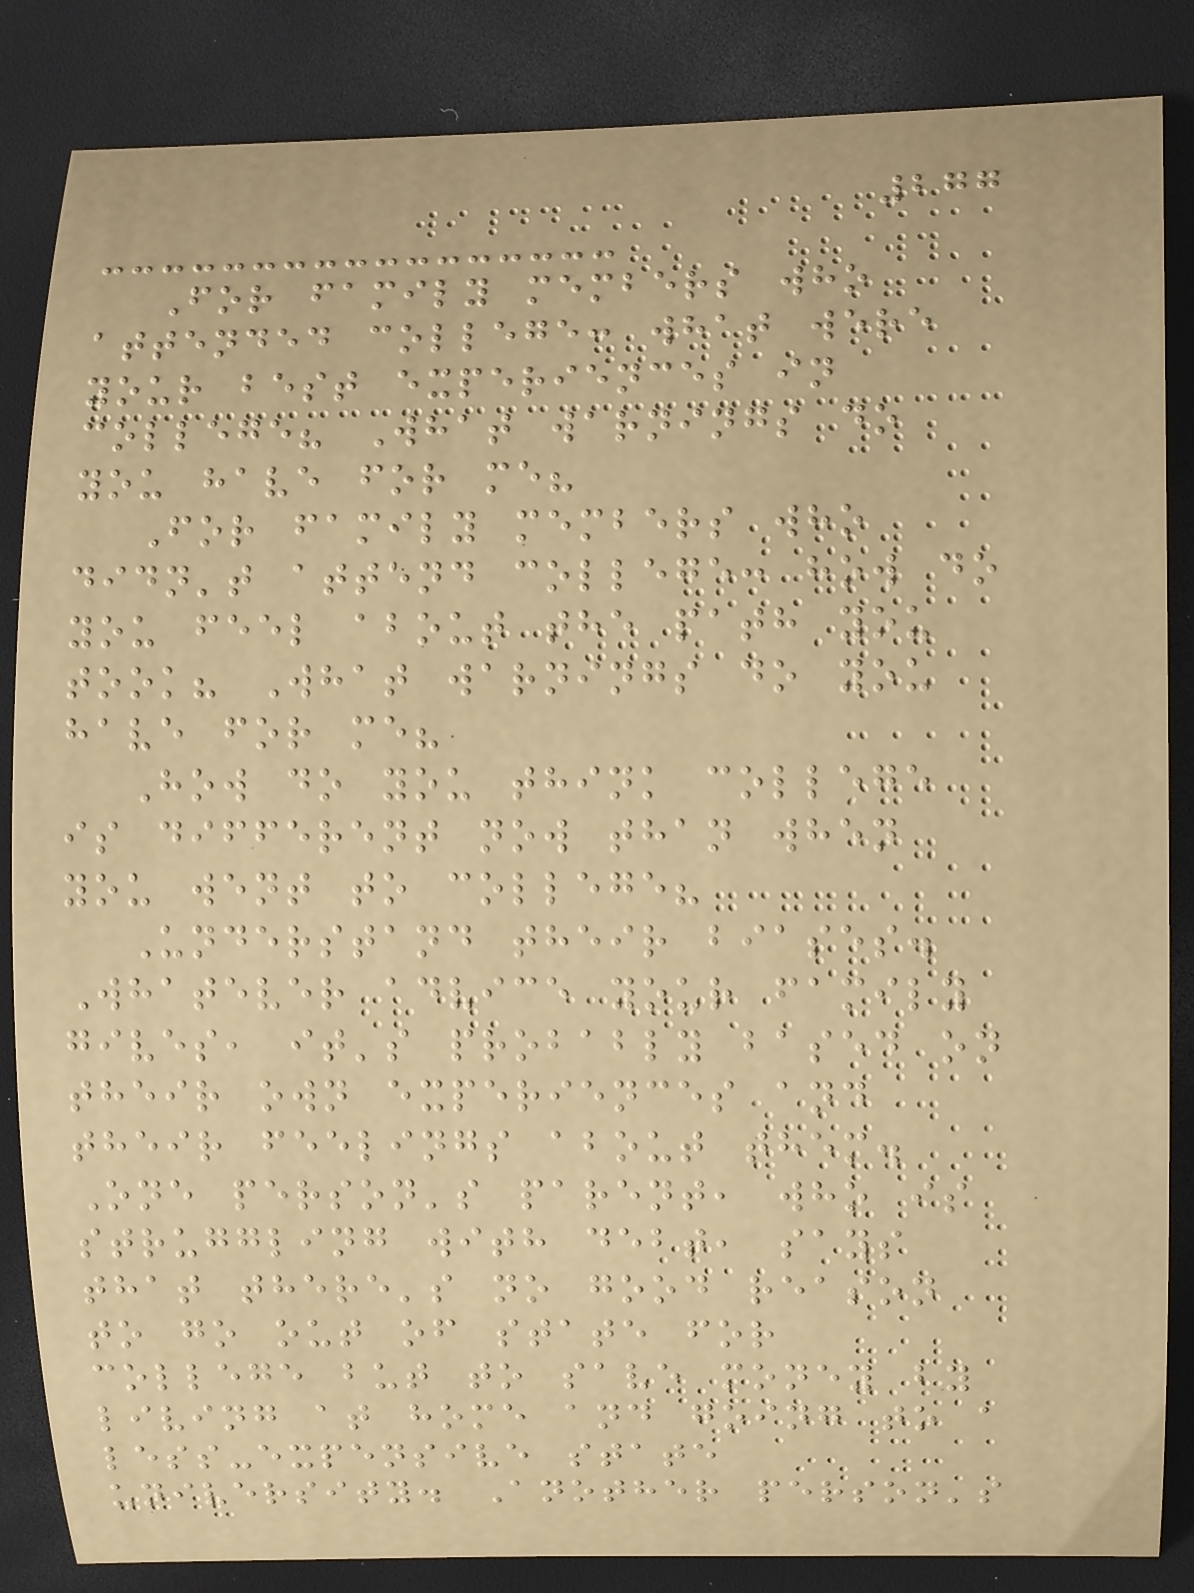277
For family members who
attended college: what were
your best experiences in
college? What warnings do
you have for me?
For family members who
didn't attend college: how do
you feel about the path you
took? What warnings do you
have for me?
How do you think college
is different now than when
you went to college?
Understand their biases.
Whatever advice your family
gives, it's probably based on
their own experiences and
their feelings about them.
One person's parent, who is
struggling with debt, says
that there's no good reason
to go out of state for
college but to save money by
living at home and going to a
less-expensive state
university. Another person's
